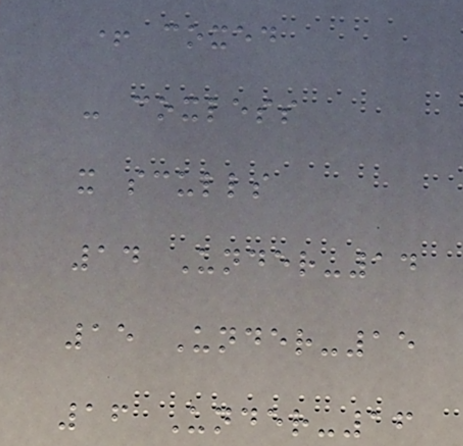+ coxed
- coxless
x sculls
14 Under-14
15 Under-15
16 Under-16
